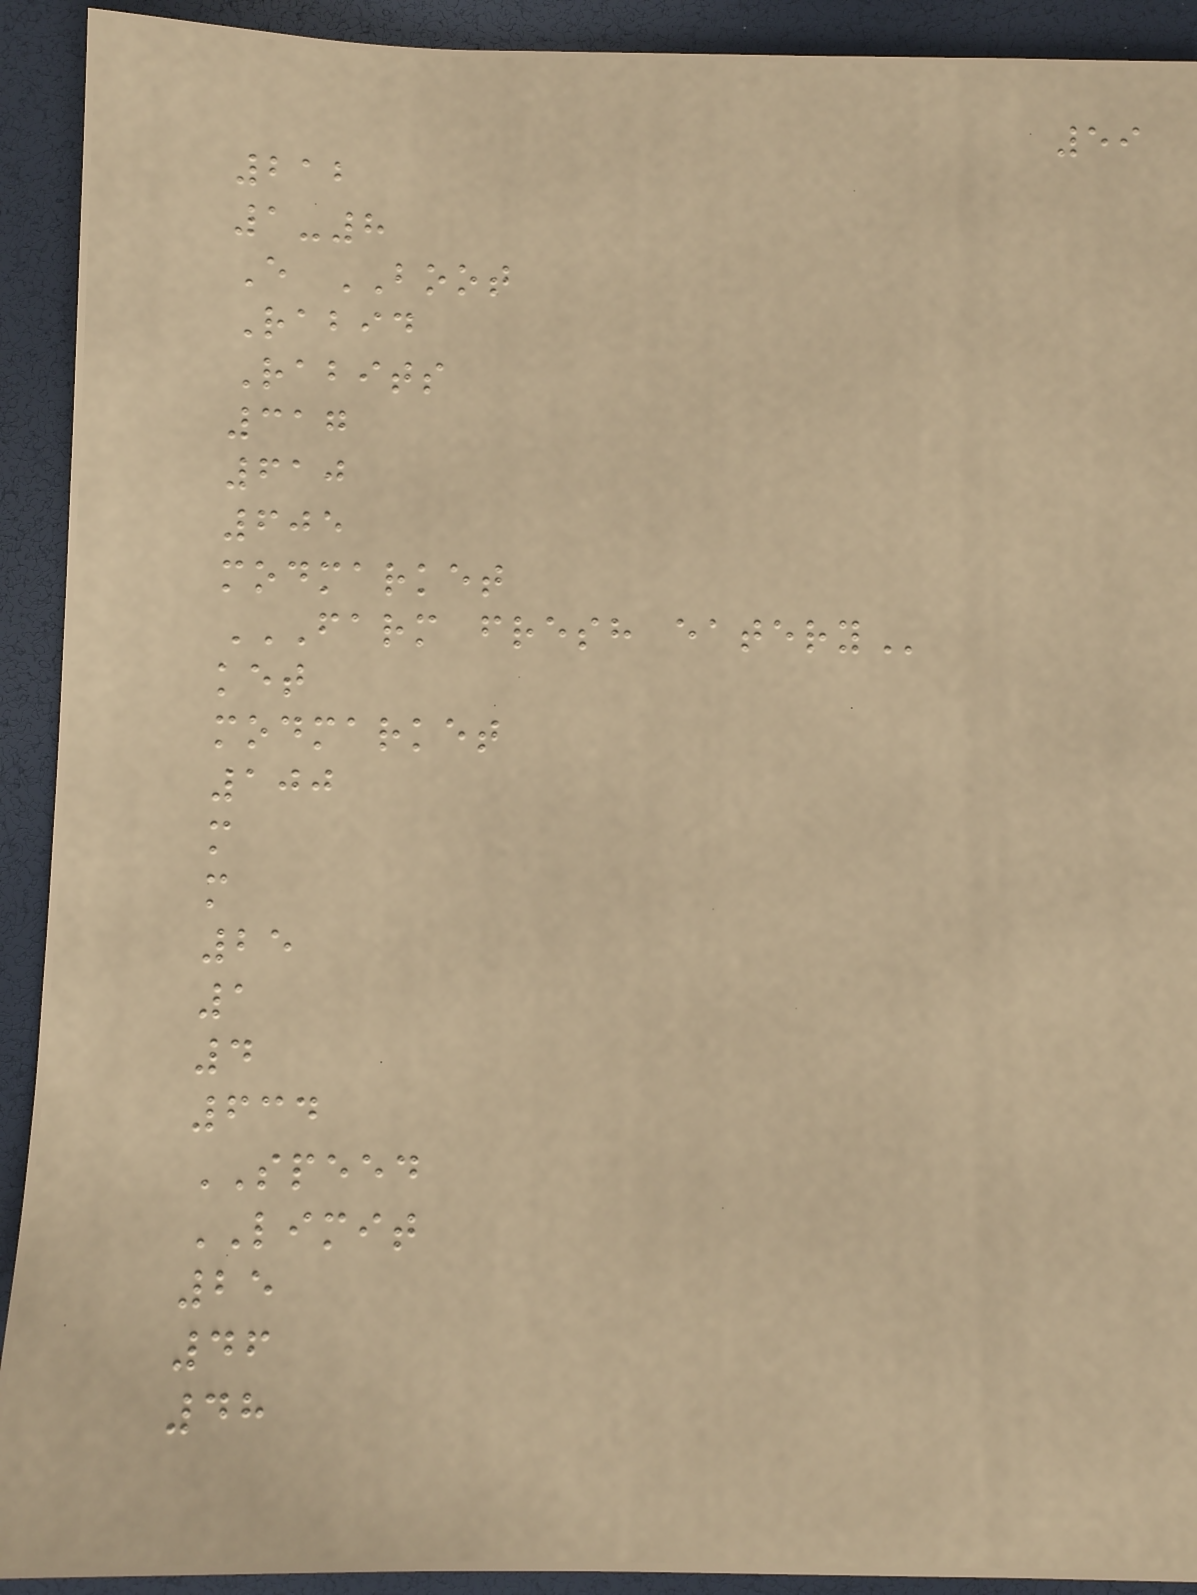59
212
1-8
E BOOT
Rabid
Rabits
317
610
605
modmarket
FARM FRESH EATERY
ket
modmarket
100
m
m
25
1
4
634
SPEED
LIMIT
25
46
48
